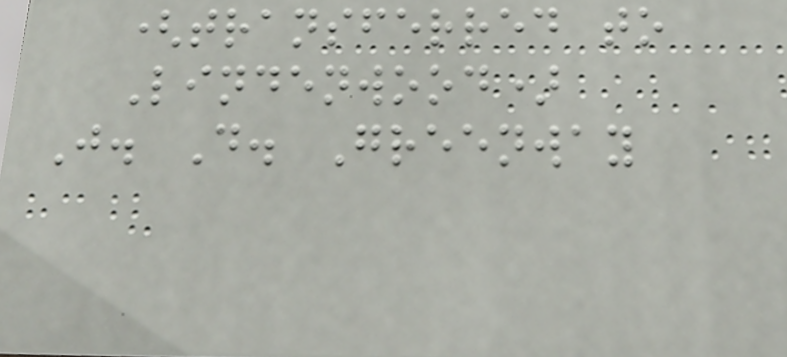(transferred to
Lindenwood)
J. D. Greenway
